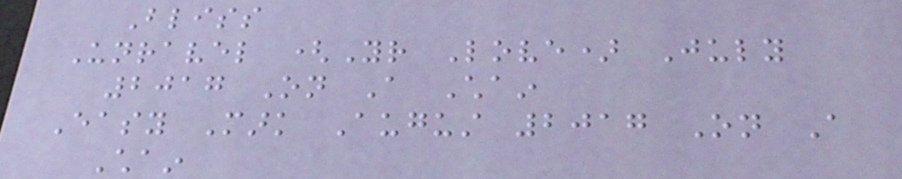Bliss
Unravel (Your Love) July
2017 On A Chain
Easy Mark August 2017 On A
Chain
